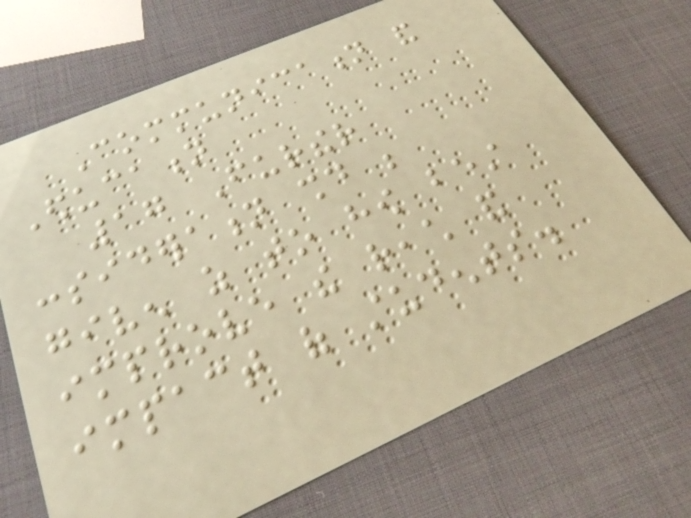Communication and
Education
17 Further
consideration should be
given as to how best
improve the reach and
impact of students.
